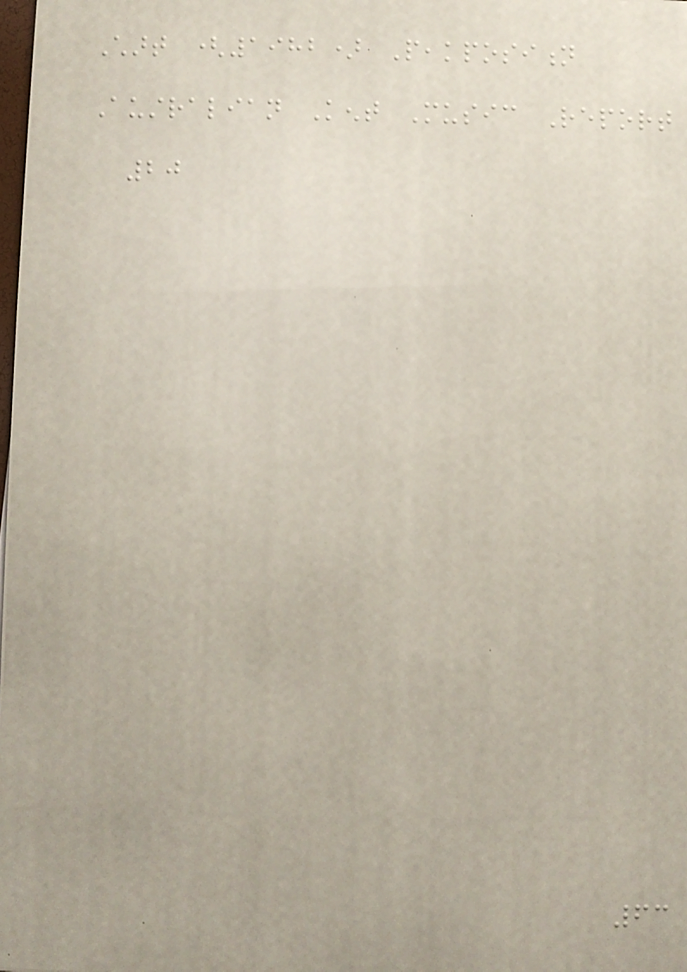Chart (1982) Peakposition
Australian Kent Music Report
20
63
